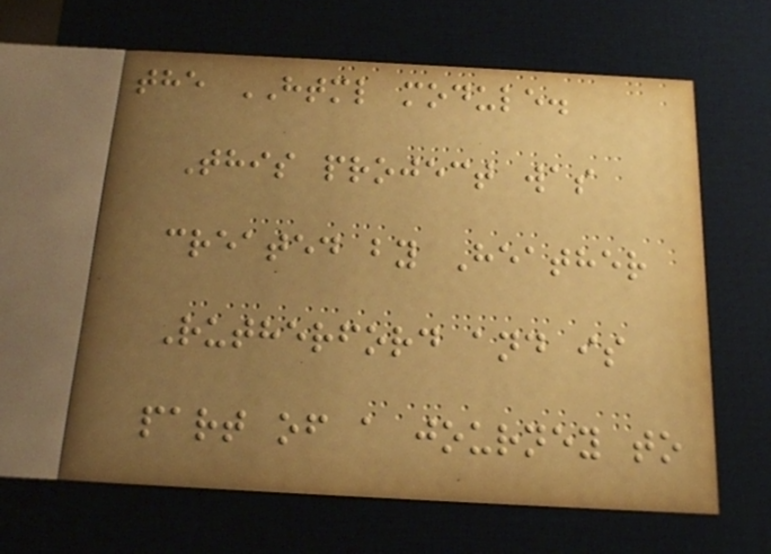the HTML module.
This project was
created by Heather
Rutherford and is
part of a journey to
